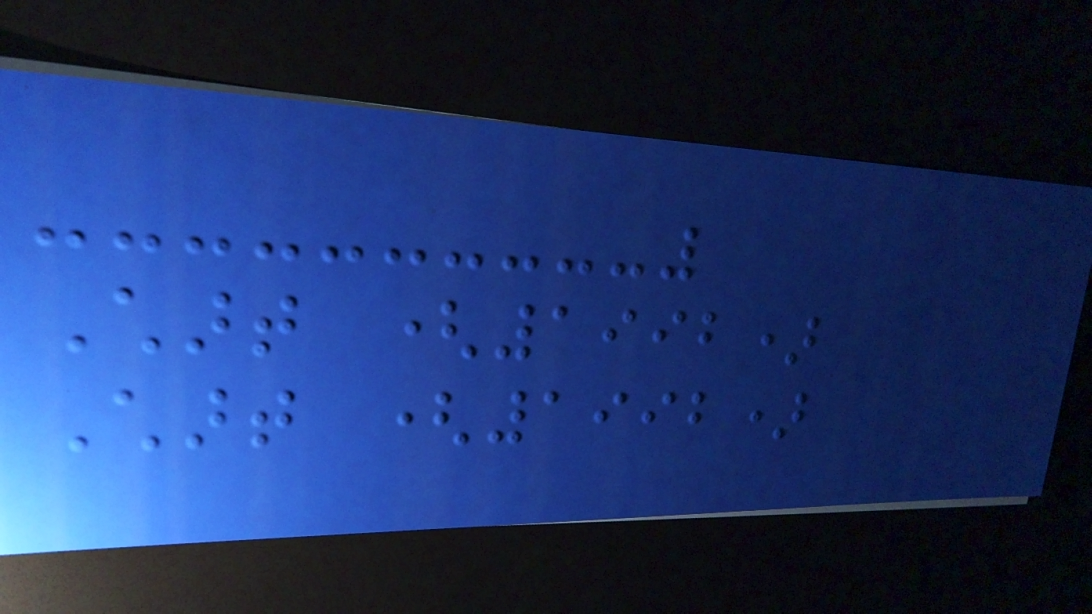Chart (1992)
Chart (1992)
